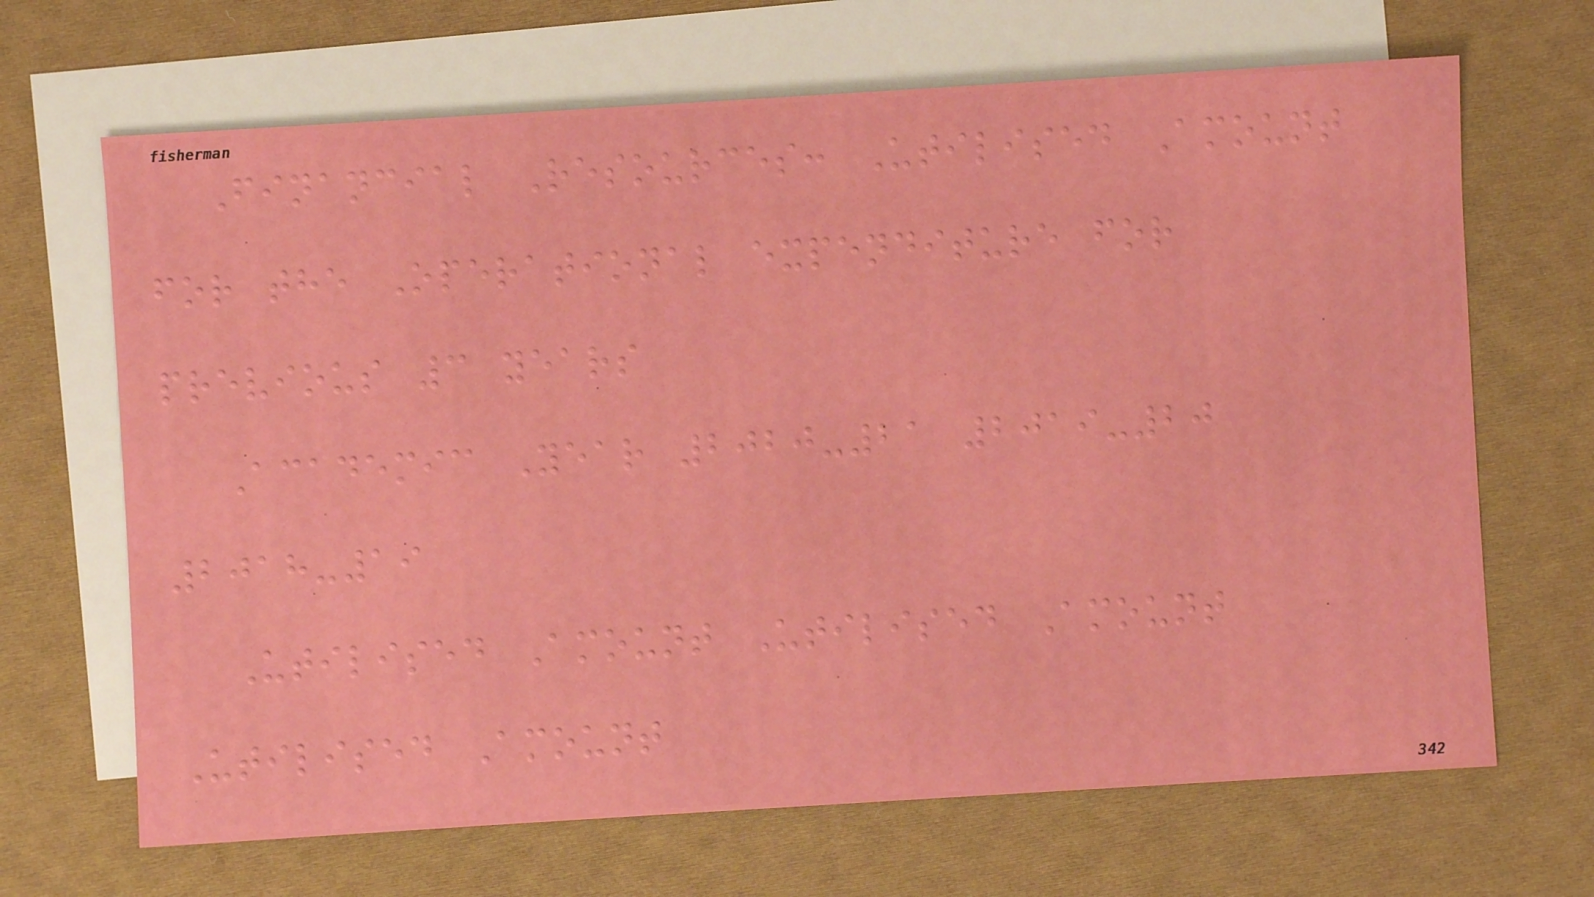Financial Resources: Utilised Amount
for the Operational expenditure for
previous 3 years
Academic Year 2020-21 2019-20
2018-19
Utilised Amount Utilised Amount
Utilised Amount
